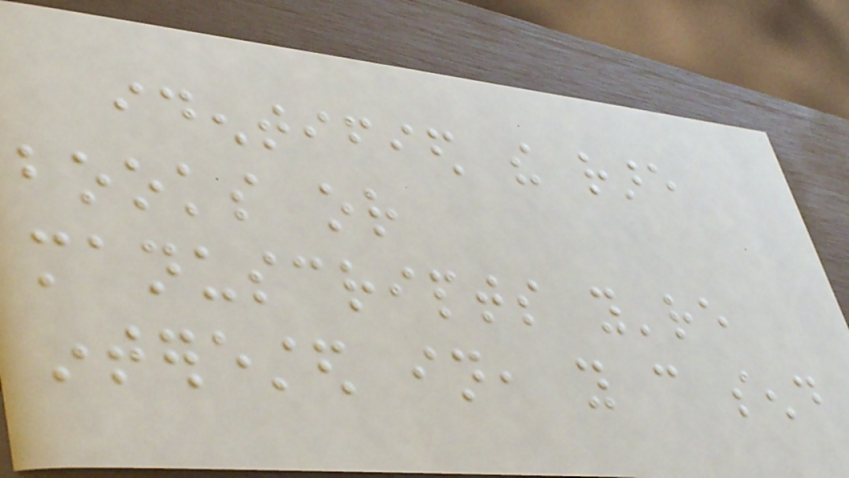identified the rare
books or
manuscripts you're
interested in, you can send
